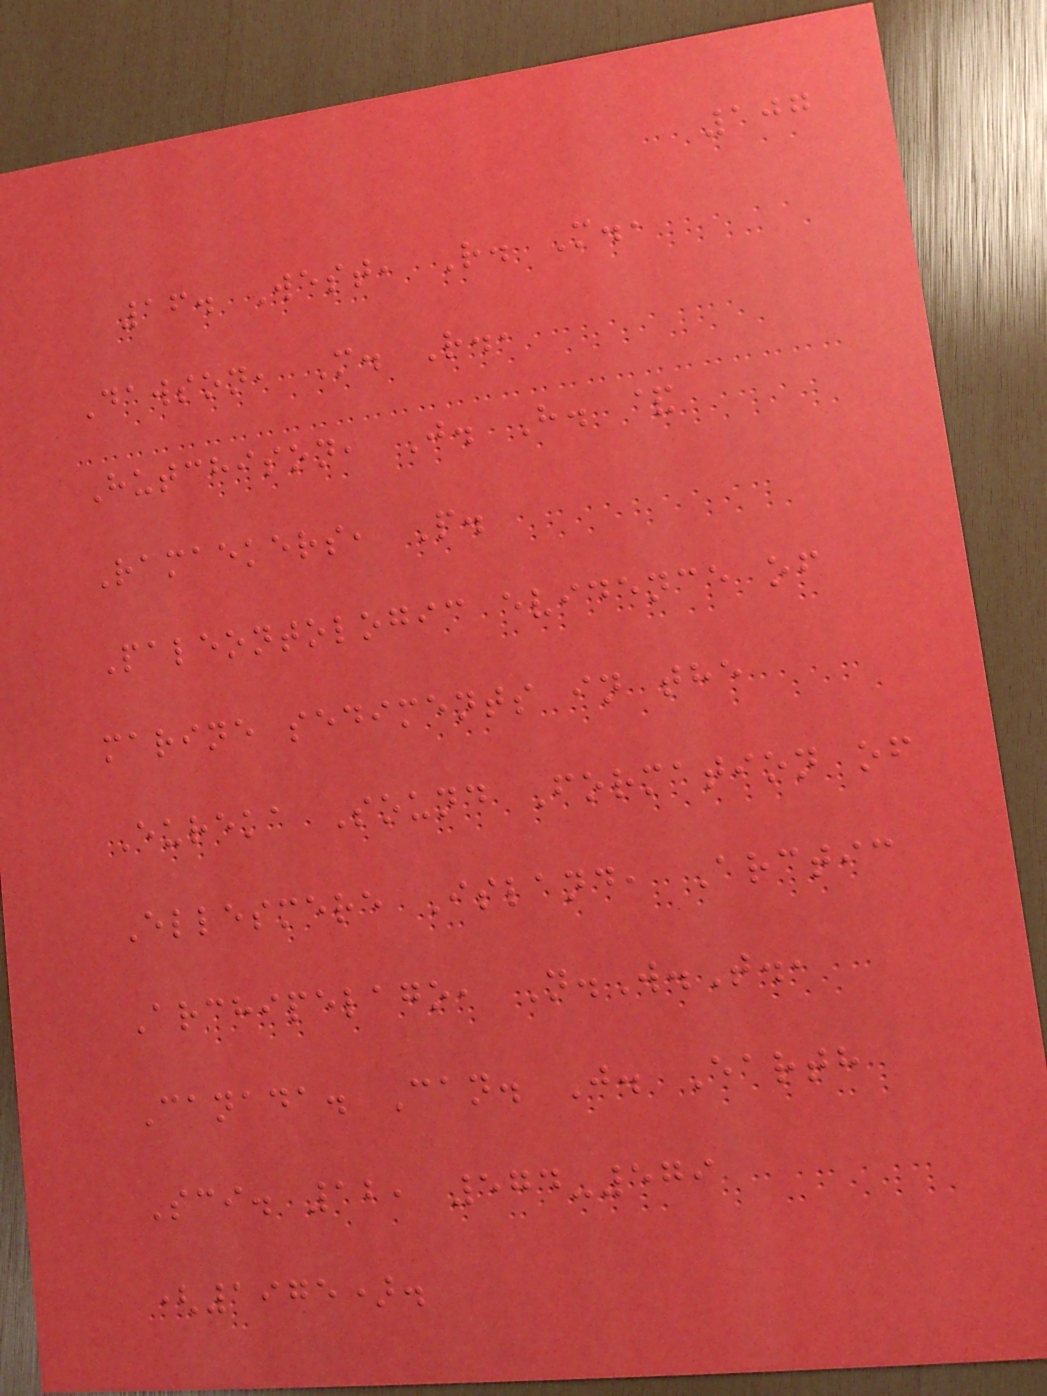107
16. West, R. M.,
Dawson, M. R.,
Hutchison, J. H. &
Ramaekers, P.
Paleontologic evidence of
marine sediments in the
Eureka Sound Formation of
Ellesmere Island, Arctic
Archipelago, N.W.T.,
Canada. Can. J. Earth
Sci. 12, 574-579
(1975).
